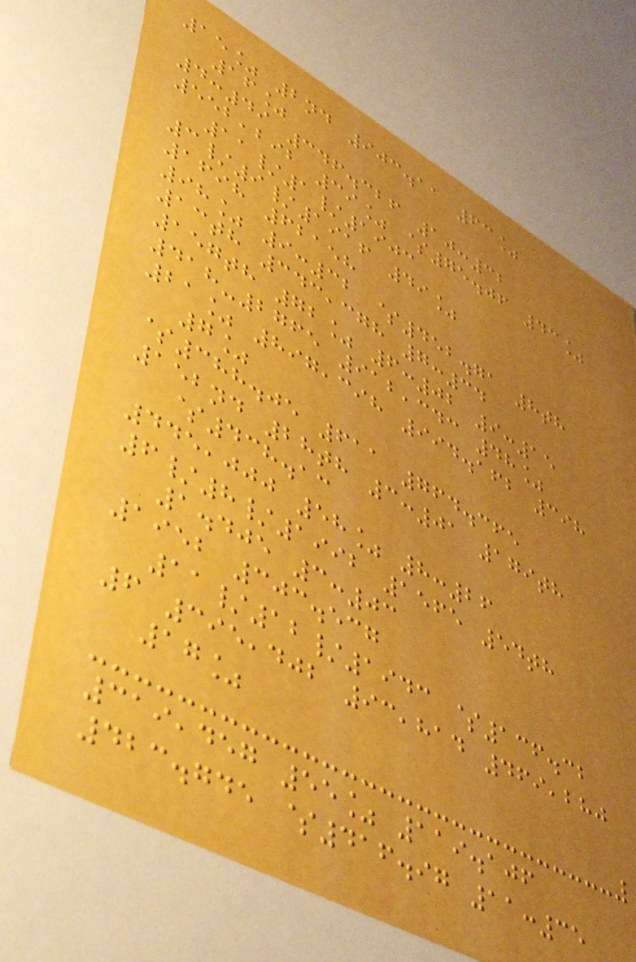15% 2nd 903.11 63%
16%
4:49 346.326 10:32
552,292 39% $75.06 43%
11/1/1903
3/9/1916 49%
1698 62158
98% 9:32 $452.71 8th
13th 343,378 7:34
157th 72% 6:02 9:15
418-2765 912,343 48%
21% 897,398 994.162 398
7%
$388.05 611 764.365
152nd 28th 3:01 179th
$438.13
445,000 58% 8:26
6/8/1992 1565 54th
1.405 3:03
1952 303.537
11/12/1943 $136.32
6 395,402 93,814 469,280
17%
319,457 55% 119.106
423.745 $416.97 11:35
